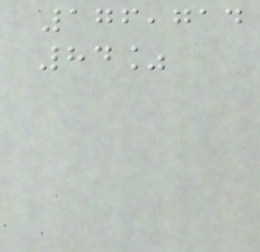176,714
84%
